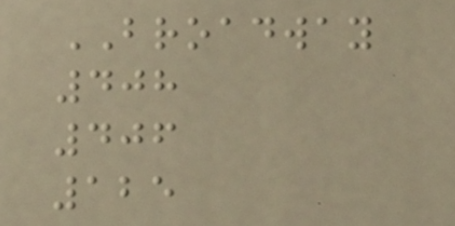BROADWAY
408
406
125
